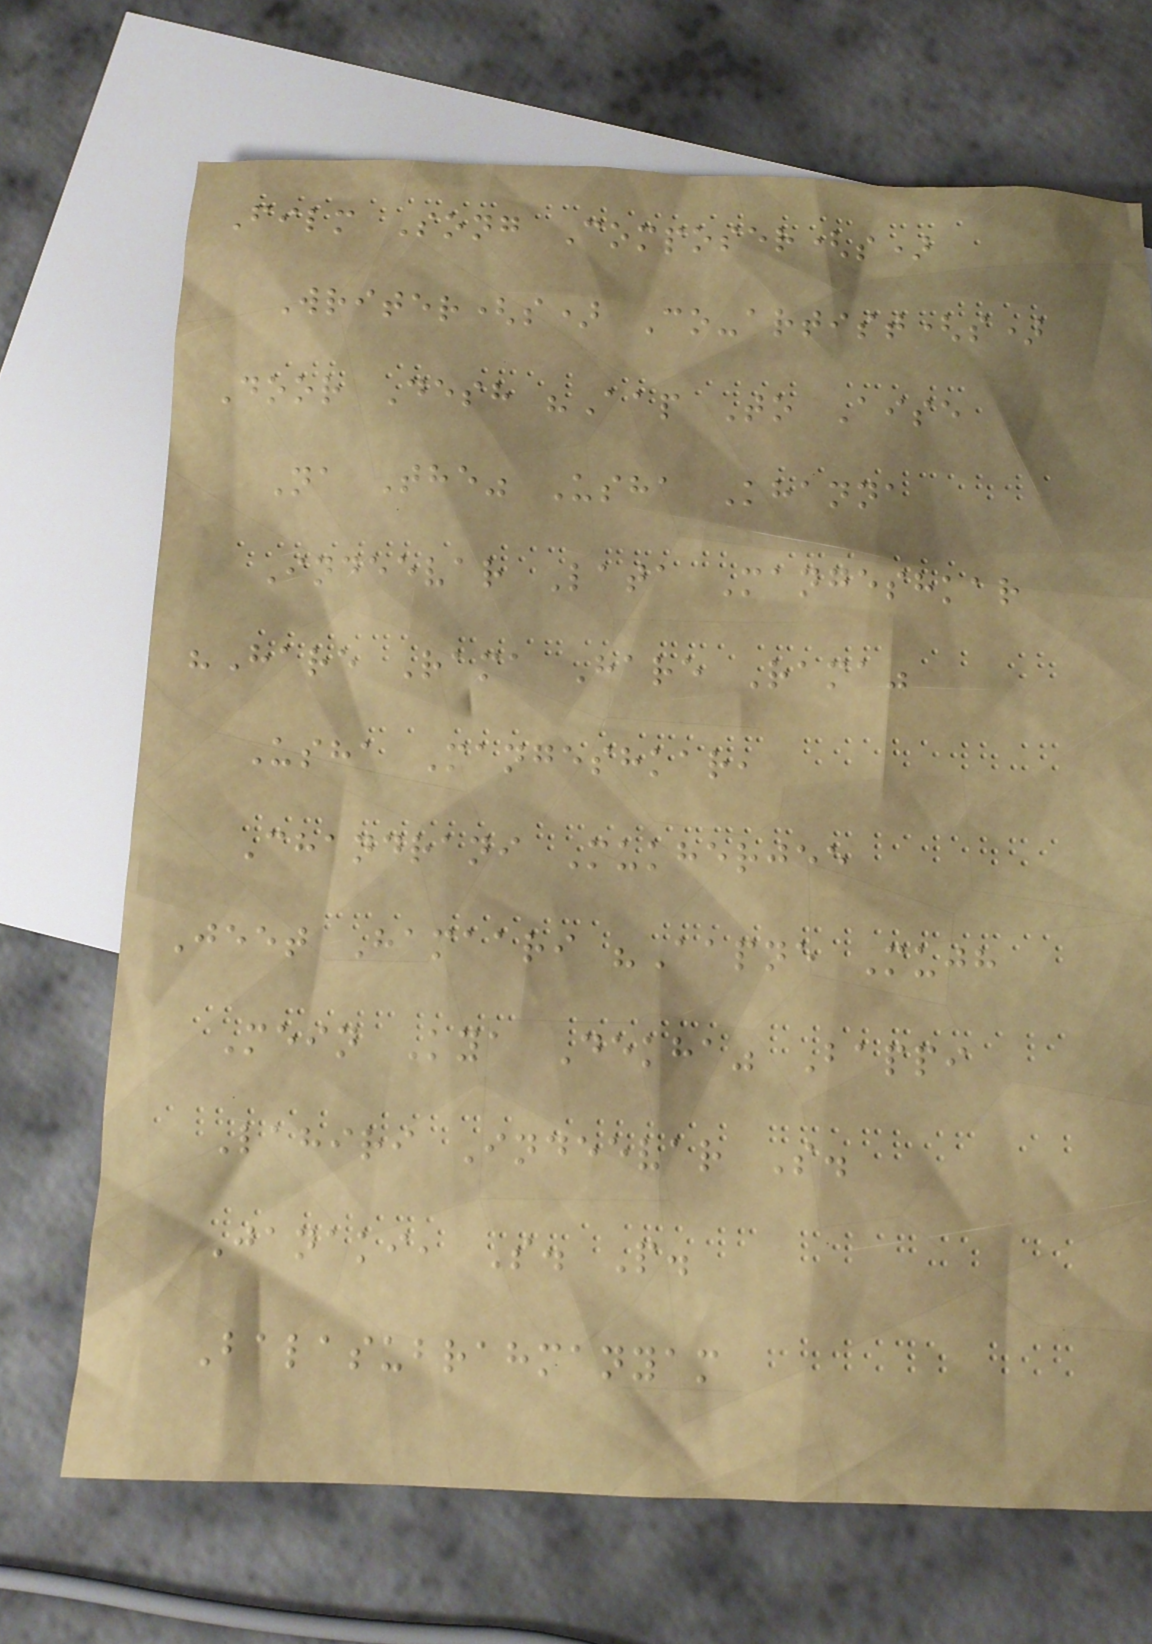Film Song Composer(s)
Writer(s) Co-artist(s)
Door Desh "Aap To Aise
Na The" Usha Khanna
Indeevar Lata Mangeshkar
"Hare Rama Hare Rama"
Usha Mangeshkar,
Chandrani Mukherjee
Jeet Hamaari "Aapne Mujh
Mein Kya Dekha" Bappi
Lahiri Indeevar S.
Janaki, S. P.
Balasubrahmanyam
